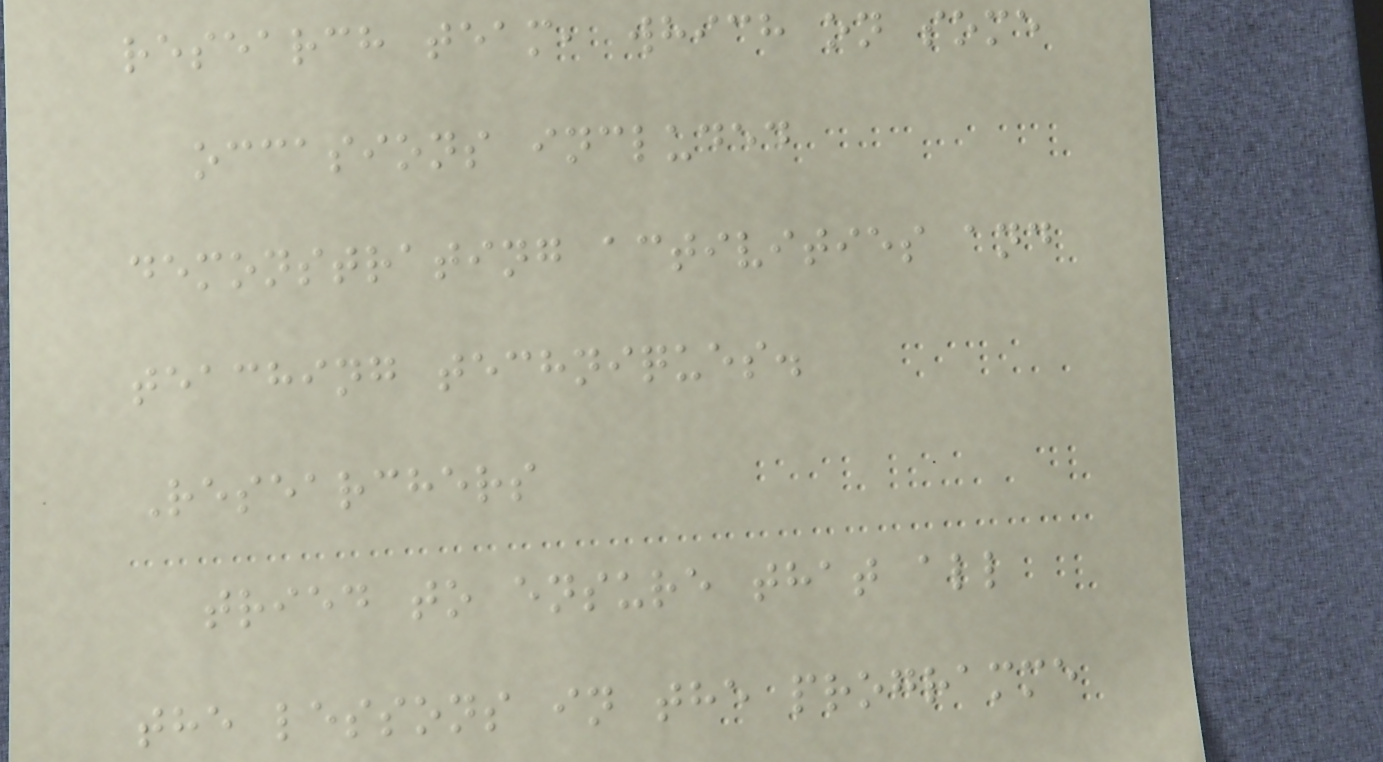research team, which on some
occasions included
demonstrating activities and
teaching techniques.
Researchers
tried to ensure that all
the lessons in the programme
